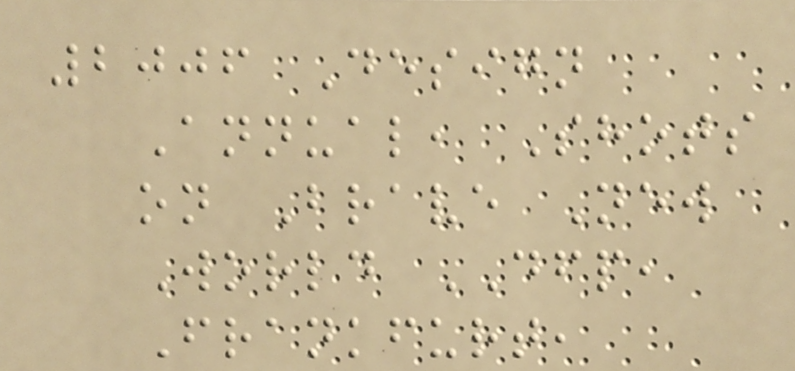2006 Design
Annual, Shots
on Brave New
World DFP,
Frankfurt,
